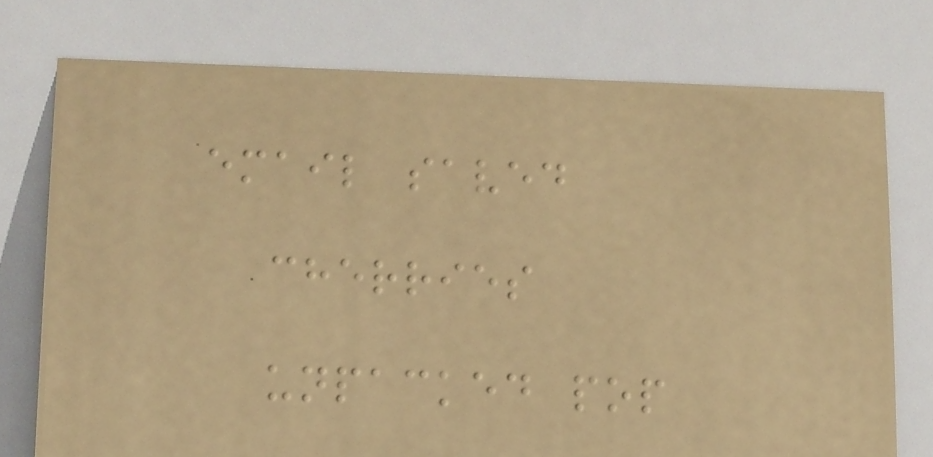email saved
cherries
unpacked pop
